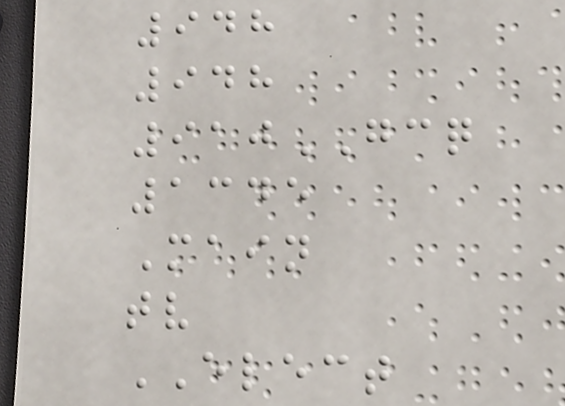948
948
910GCQ
1345
Main
tv
ELECT
